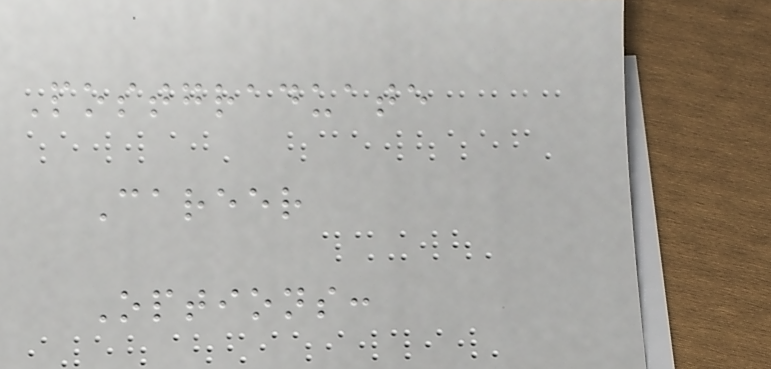Postgraduate
Career
Options:
